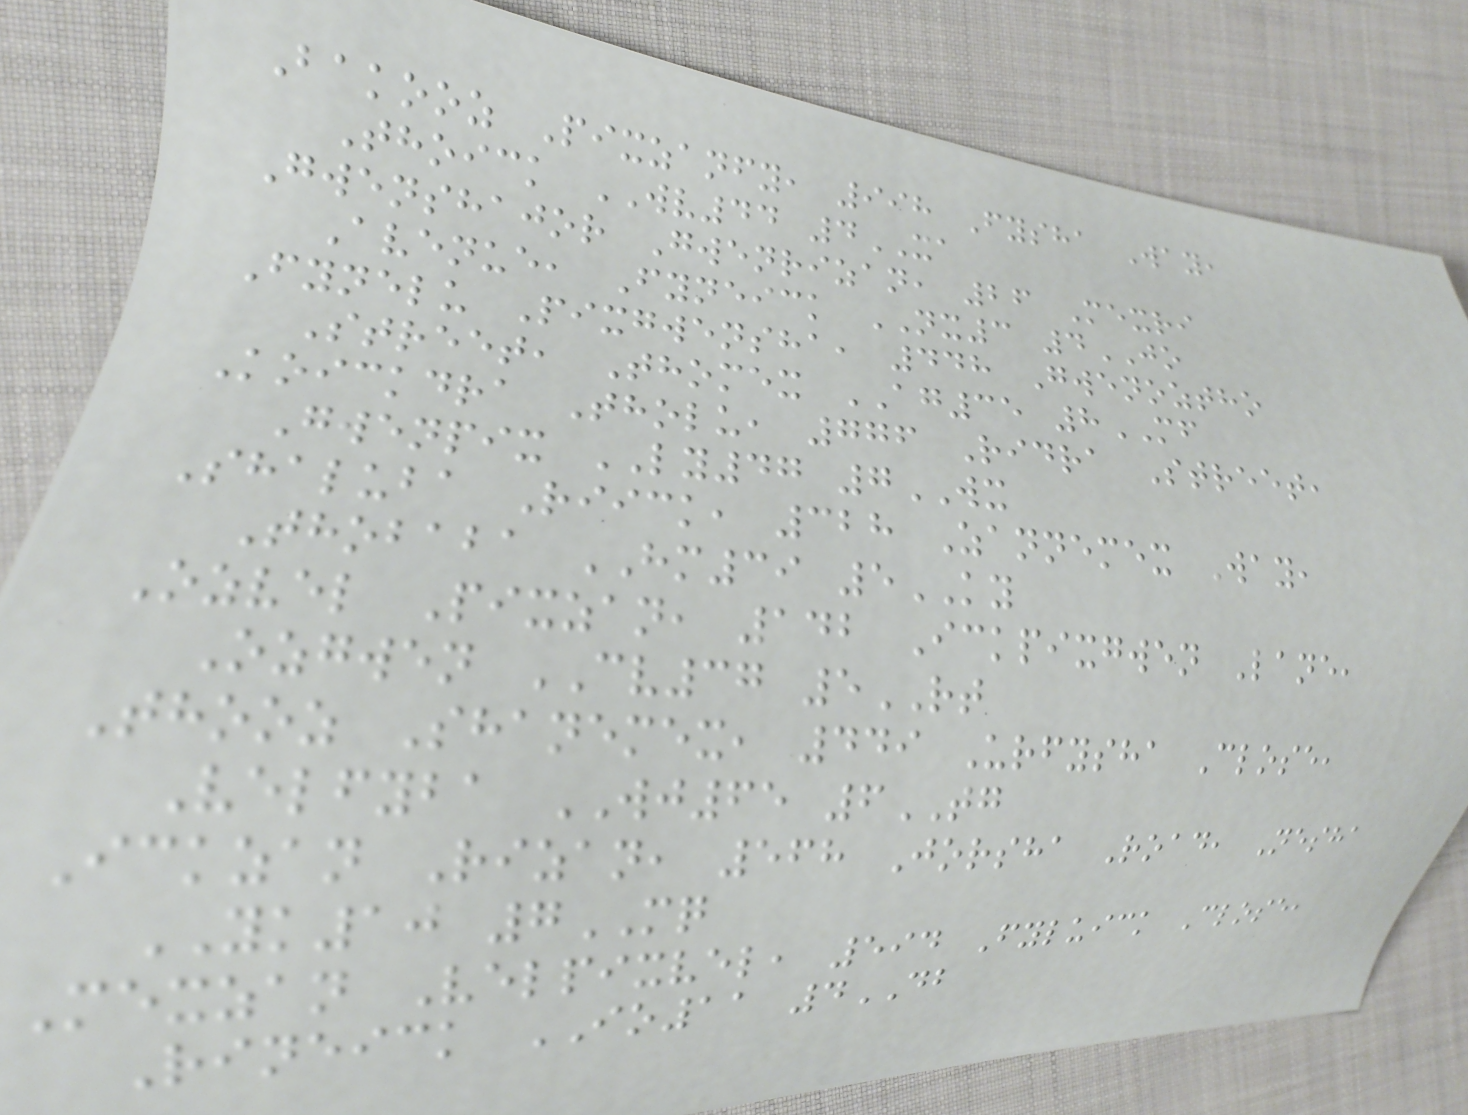Bakooz Pixzanfy, 998 Fysha Way,
Thoick WV44 4XA
Gwenshajor Gwenrizan, 26 Mexri
Avenue, Fyneick NX3 4JO
Fynelu Pixgwensha, 448 Gwenoztho
Street, Thomex AG35 8MF
Koickdra Tholu, 776 Ridra Street,
Gwenpix LY47 7WX
Shaluba Riick, 328 Zannemex Way,
Thobaba HM39 5KY
Ozvel Pixzan, 142 Ickpixgwen Lane,
Ozgwen CV37 5RT
Thooz Shanemex, 449 Urfysha Close,
Velfyba WJ65 6TG
Ickzan Rizan, 568 Jorsha Road, Nesha
YK10 7MQ
Mexzan Velpixvel, 594 Fyluick Close,
Rineick IO11 4DB
